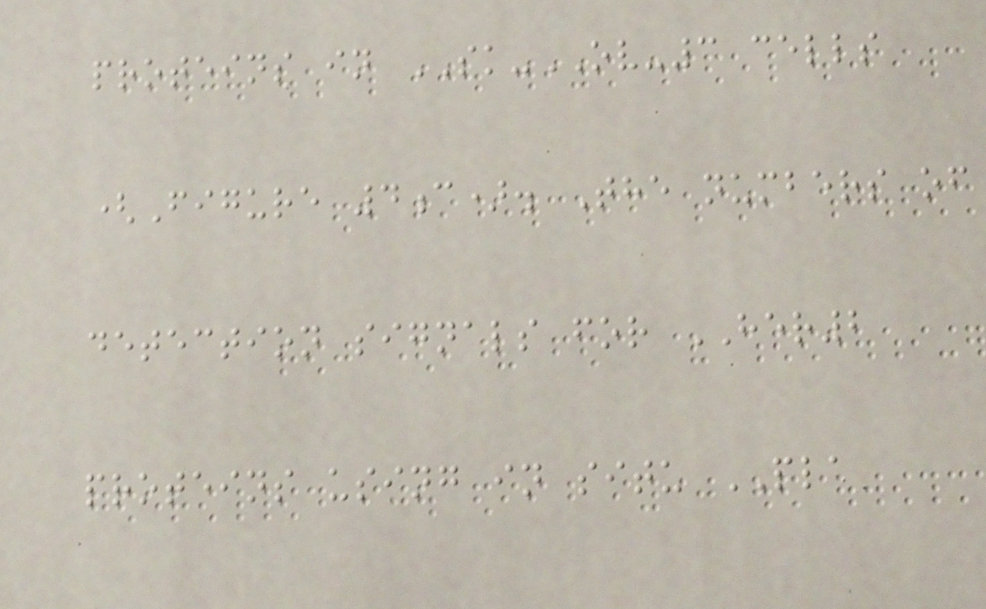proteins in SK-OV-3 cells
(Figure 4c). The numbers of
detection signals for HER2
proteins using in situ PLA
